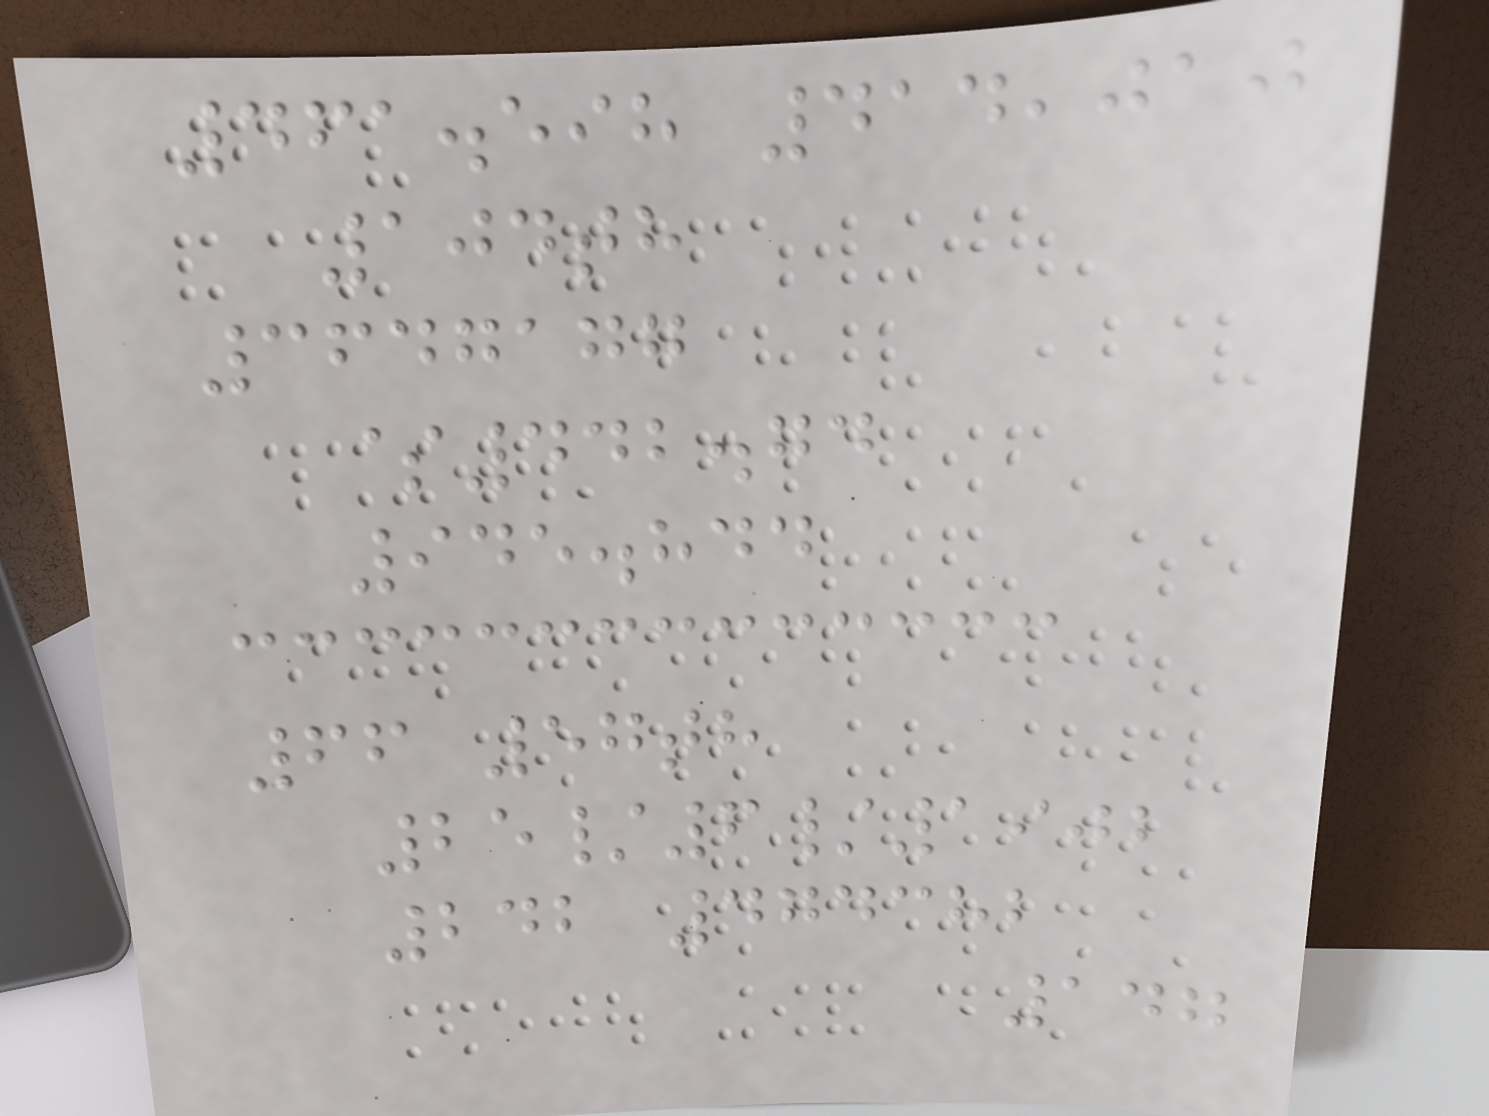461.598 414,010
104th
3647177
$442.74
945.844
66 57th
25/6/1902
242 474382
147
